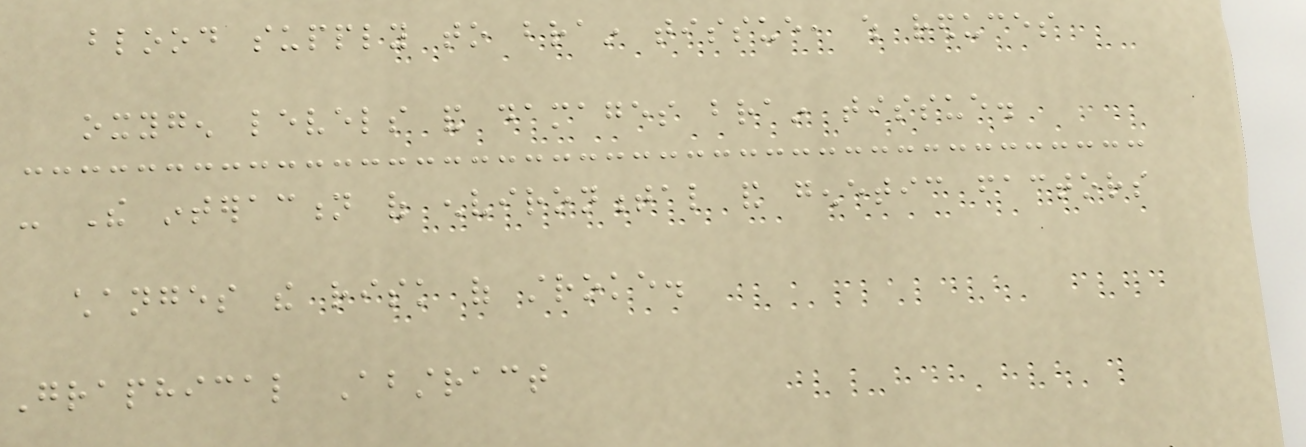blood supply to brain tissue, which reduces
oxygen levels and damages brain tissue.
- The interaction of environmental and genetic factors
changes the risk of stroke.
Graphical Abstract
